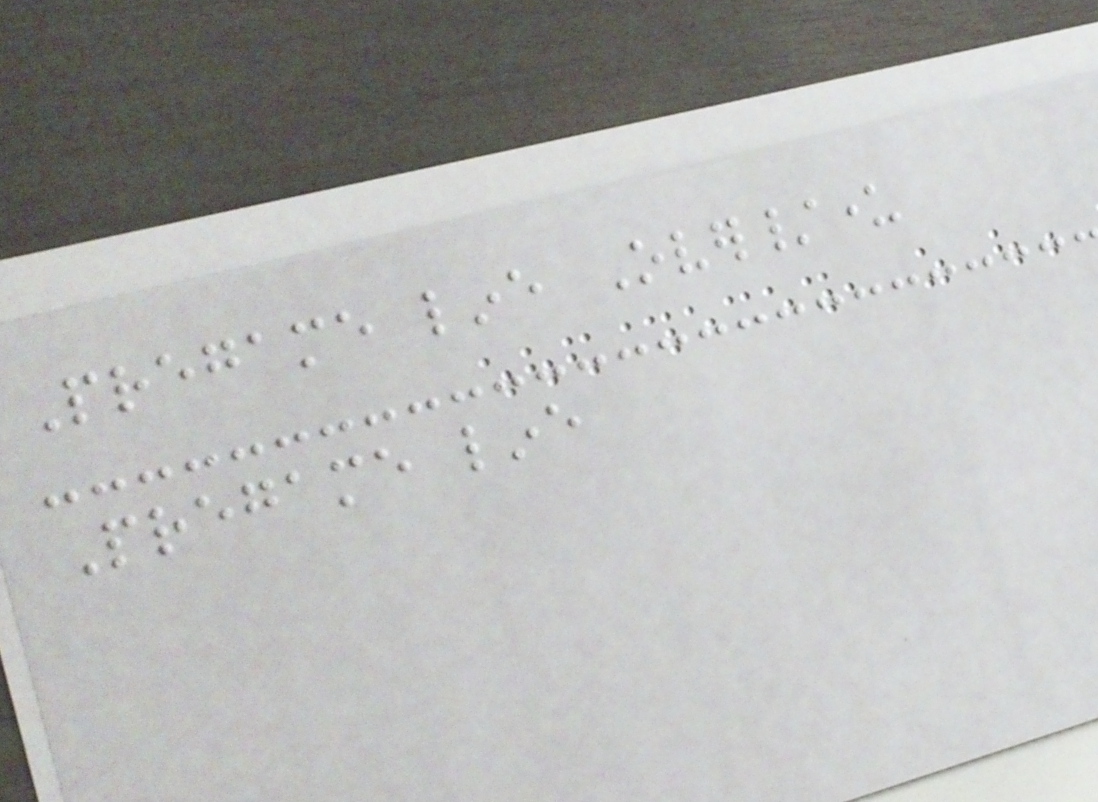Pregame line Over/under
Pregame line
